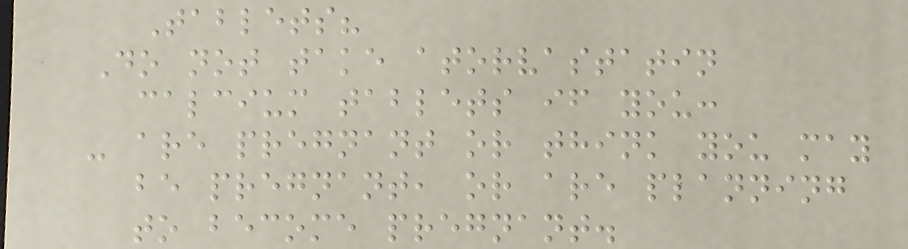Tablets?
Do not take atorvastatin
calcium tablets if you:
- are pregnant or think you may
be pregnant, or are planning
to become pregnant.
